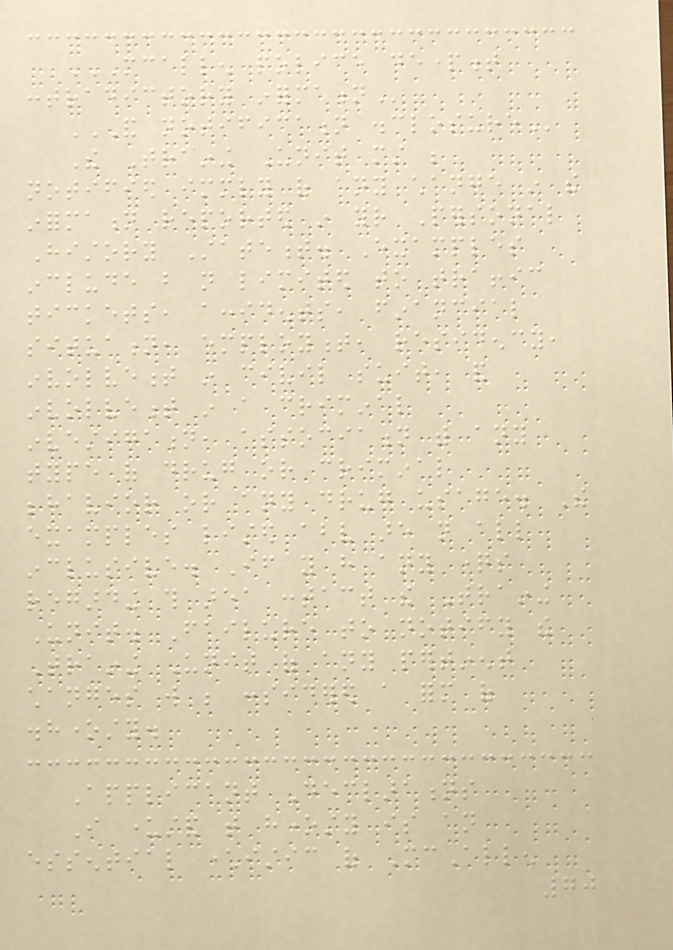MCALLEN POLICE DEPARTMENT
CONTRADICTORY INFORMATION
AND NOTIFICATION DISCLOSURE
The Training Unit must be
notified immediately of any change in the
information reported in your Personal
History Statement. Examples
include but not limited to traffic
tickets, accidents, financial
situation, employment, residency,
involvement in civil suit, and
involvement in a criminal
investigation, association with any
type of drug or criminal
behavior or any drug usage. The
examples listed above are not all
inclusive. If you have any questions
regarding this area contact the Training
Unit. Failure to notify the
Training Unit of any pertinent
changes will be considered a form of
dishonesty.
Applicant Declarations
I understand that honesty is an
essential characteristic of McAllen
70
